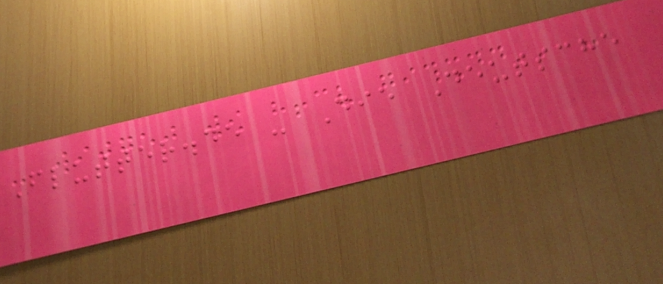Flutter.de - Die Deutsche
